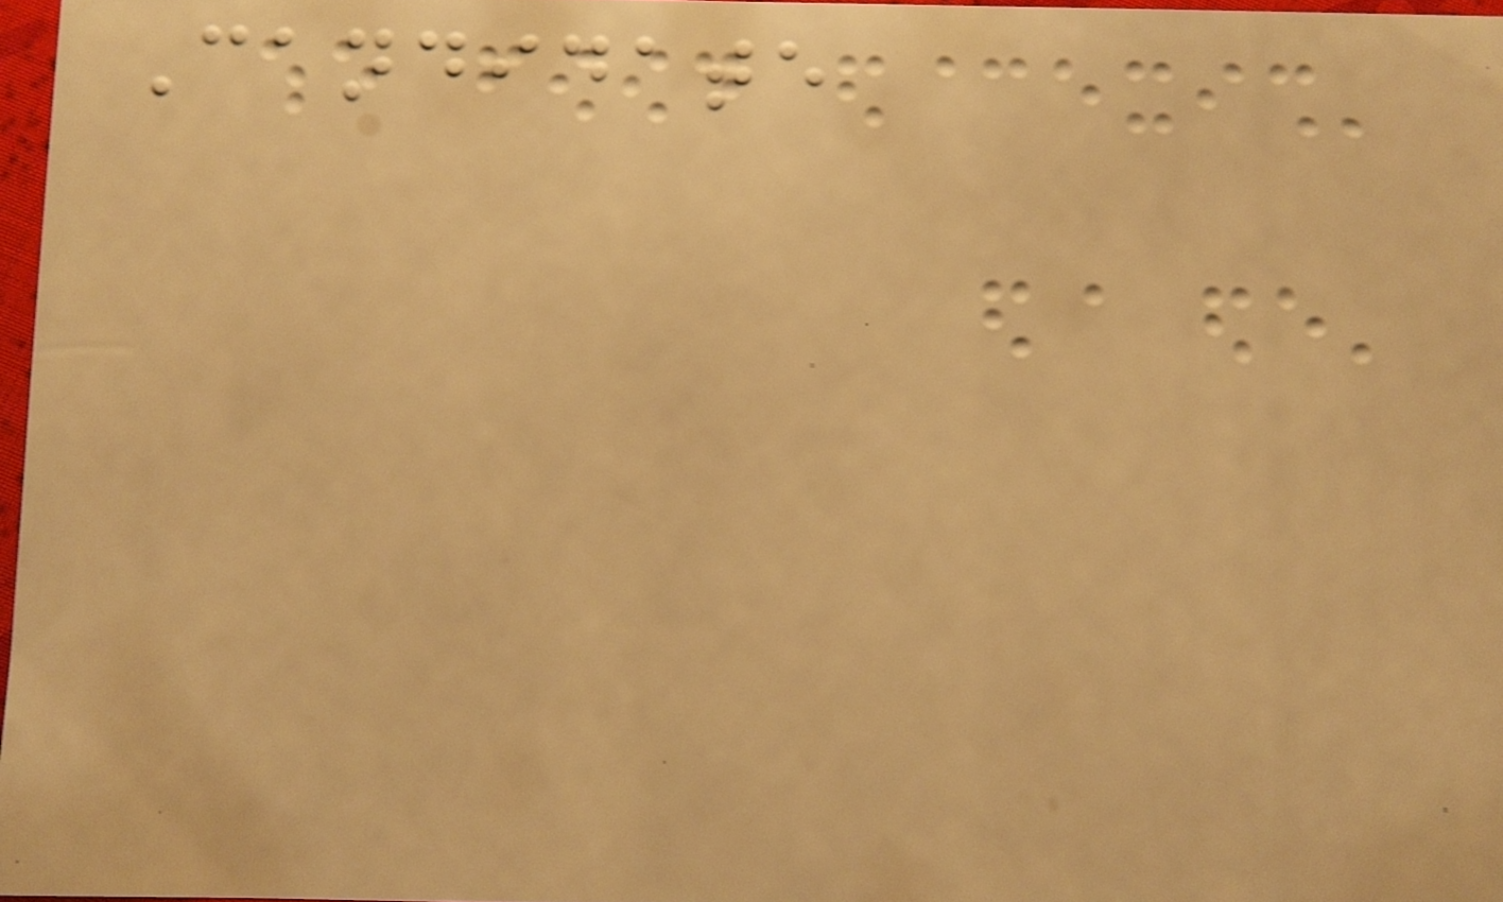Candidate
